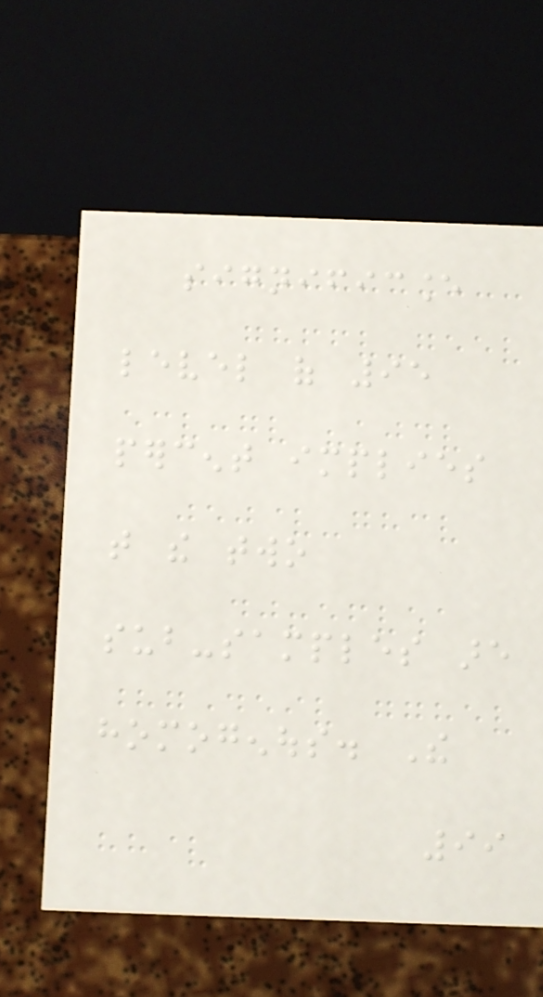significance
level of 95
percent implies
that the two
sub-samples are
homogenous. The
99
